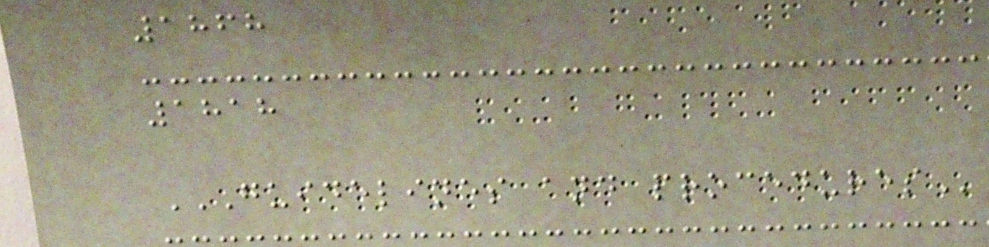1868
1818
GUIDELINES AND PROCEDURES
